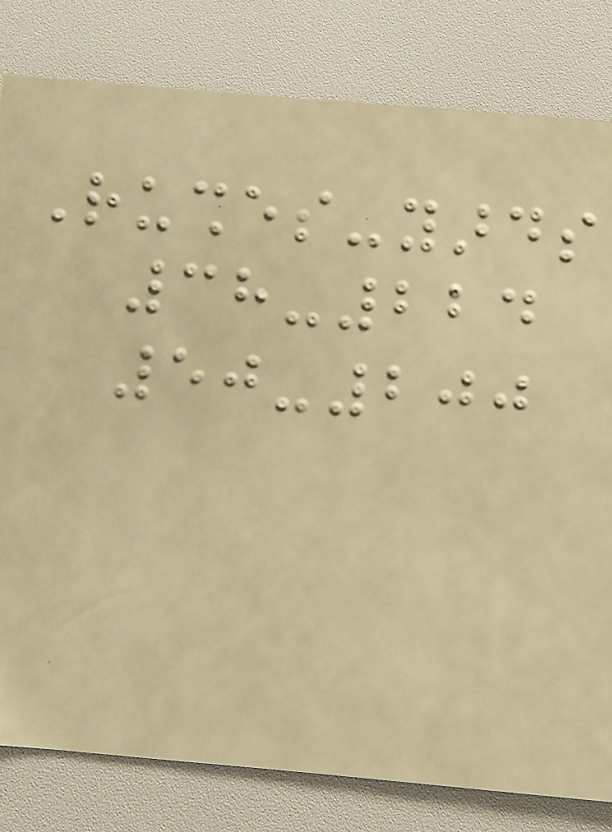Rushes-yards
38-224
50-200
